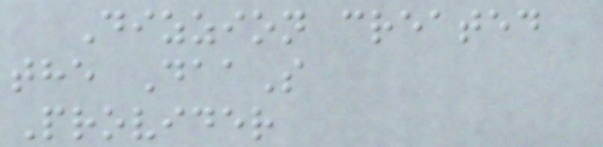Dizzion created
the DaaS
Provider
